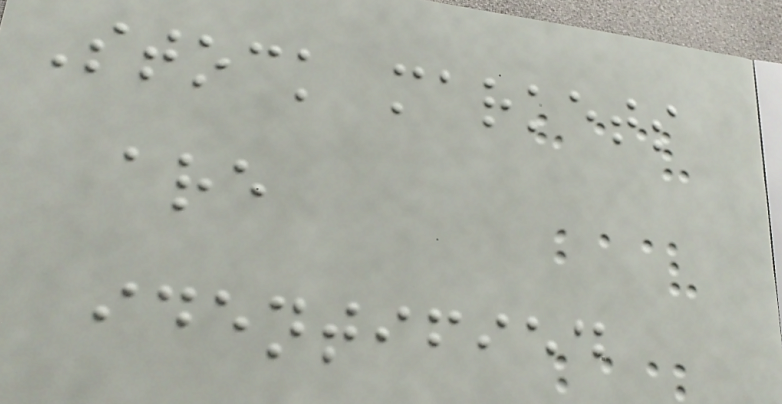Stock markets
are
identified
